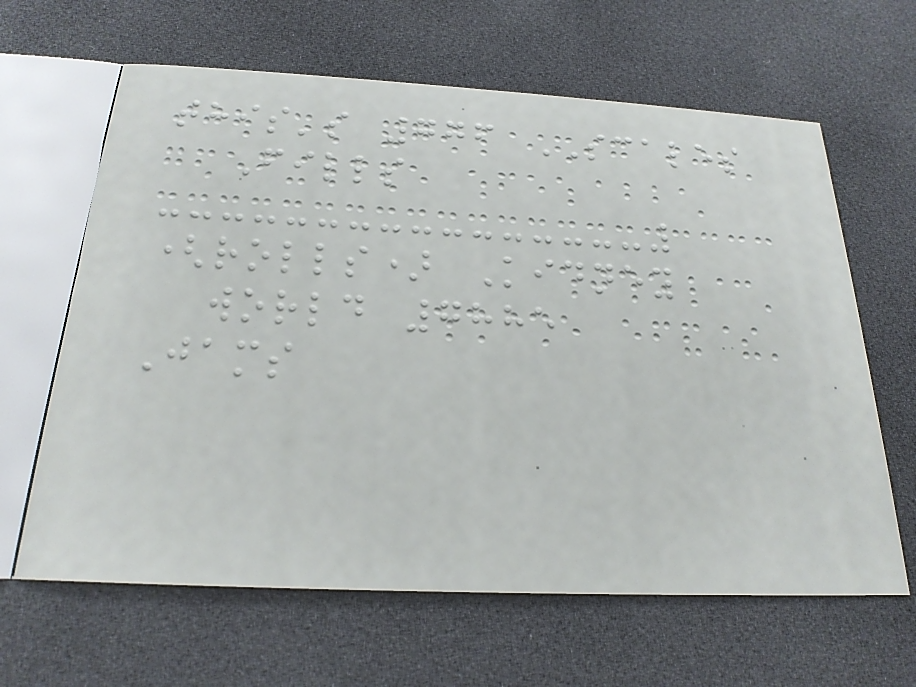this's 776 SCALES
Fills
(rolls) Kidney
world 7885
Jams
